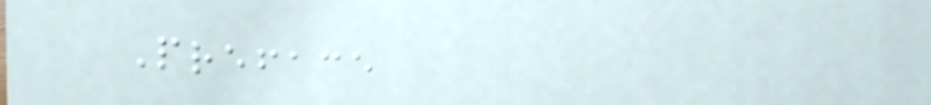Preface
